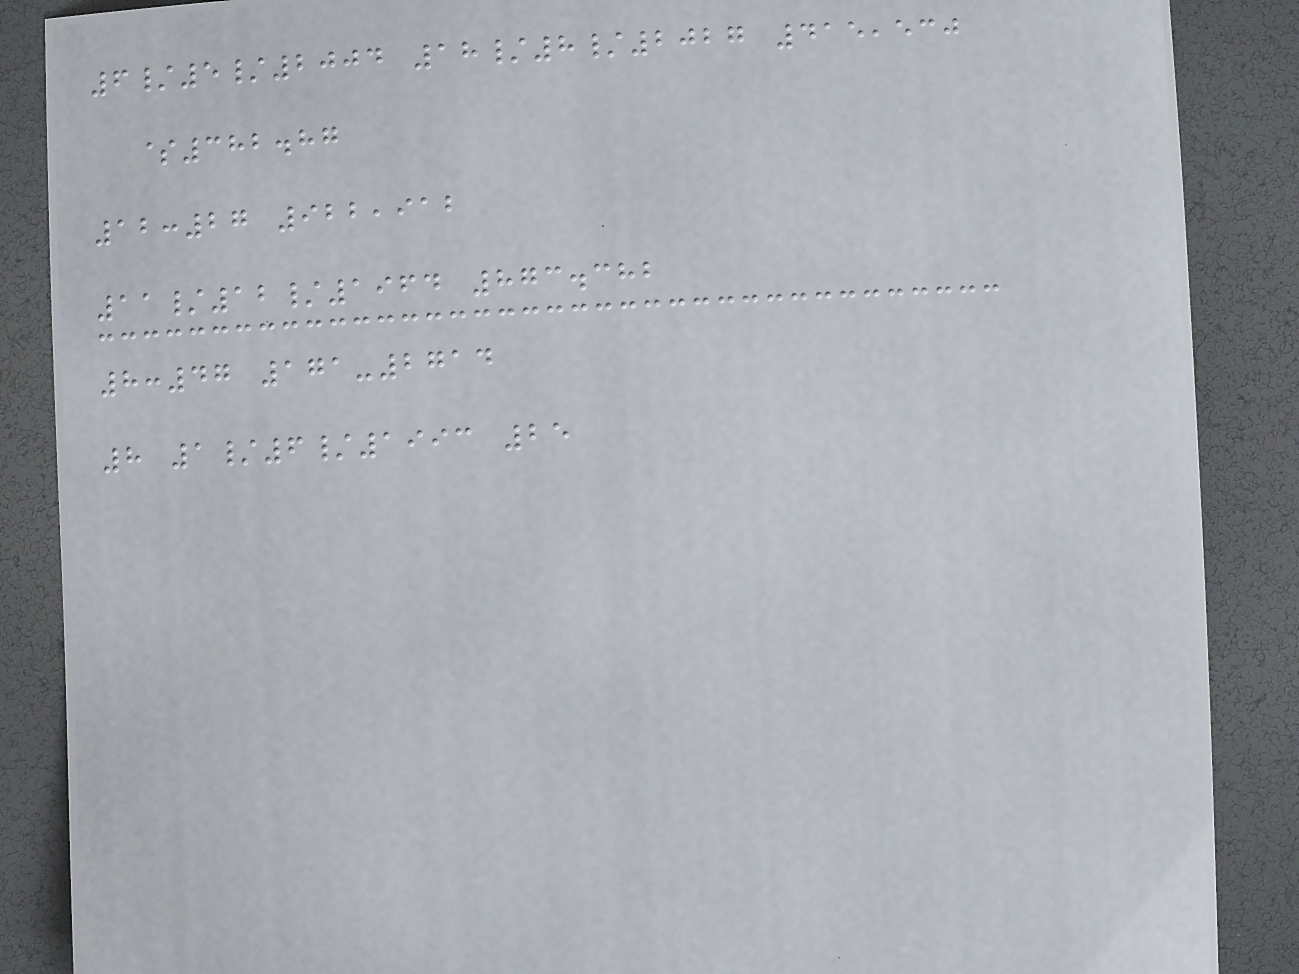6/5/2004 18/8/2027 415,530
$382.87
12:27 922,912
11/12/1964 873.382
8:47 171-2714
8 1/6/1993 25
